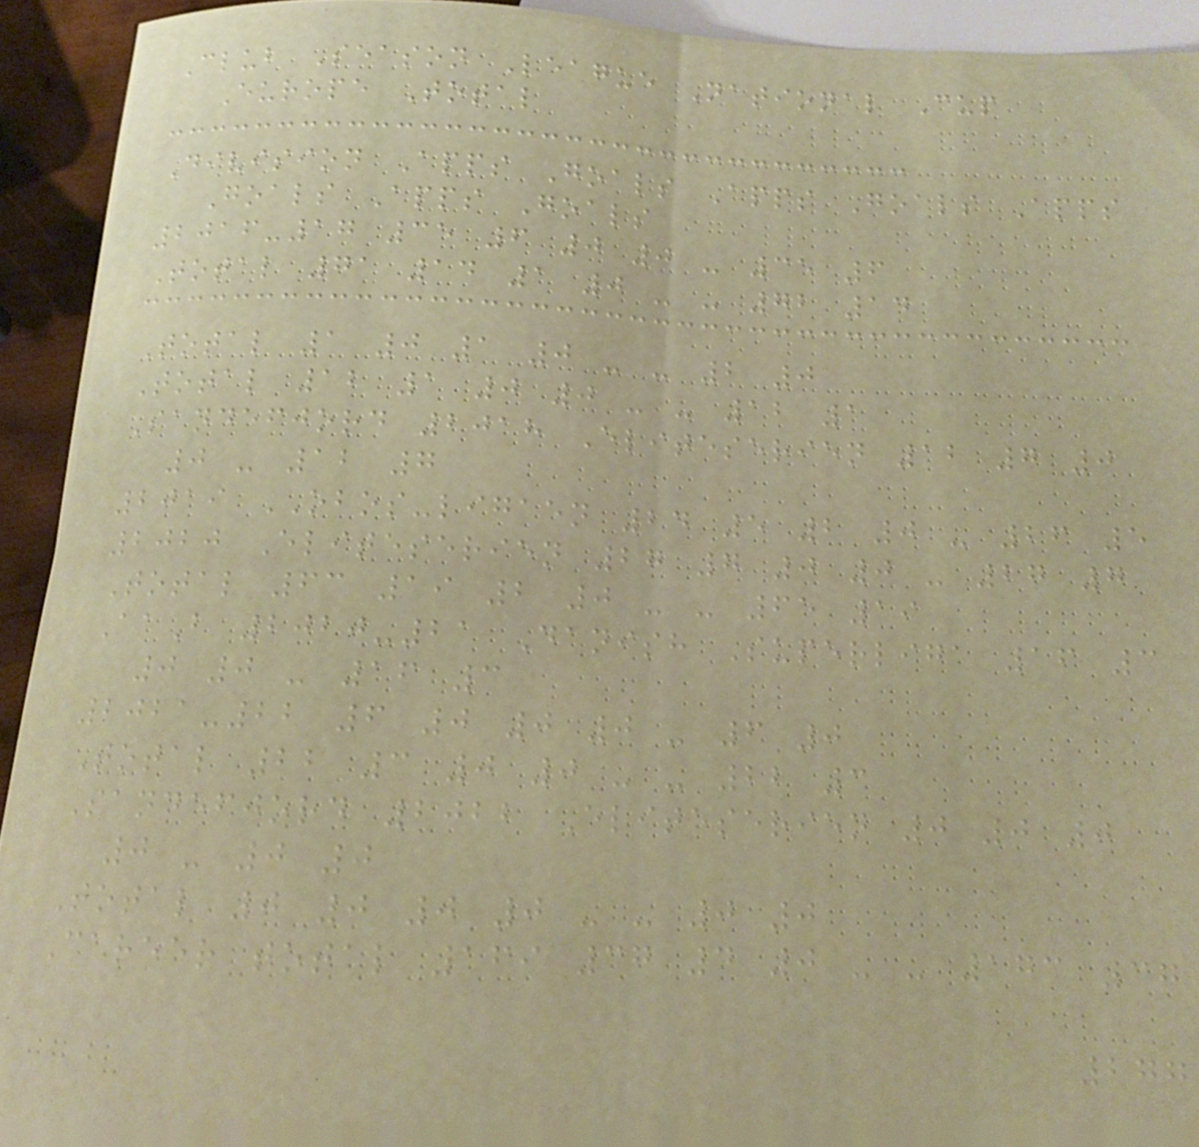Club Season League National Cup
Europe Total
Division Apps Goals Apps Goals Apps
Goals Apps Goals
2016-17 35 6 0 0 - 35 6
Total 71 14 1 0 - - 72 14
Total 1 0 1 0 - - 2 0
Total 12 1 0 0 - - 12 1
Sandefjord 2018 Eliteserien 12 7 0
0 - 12 7
2019 OBOS-ligaen 24 5 2 0 - 26 5
2020 Eliteserien 27 7 0 0 - 27 7
Total 63 19 2 0 - - 65 19
AaB 2020-21 Danish Superliga 16 3
0 0 - 16 3
2021-22 6 0 0 0 - 6 0
Total 22 3 0 0 - - 22 3
Sandefjord 2022 Eliteserien 0 0 0
0 - 0 0
Total 0 0 0 0 - - 0 0
Career total 169 37 4 0 - - 173 37
277
